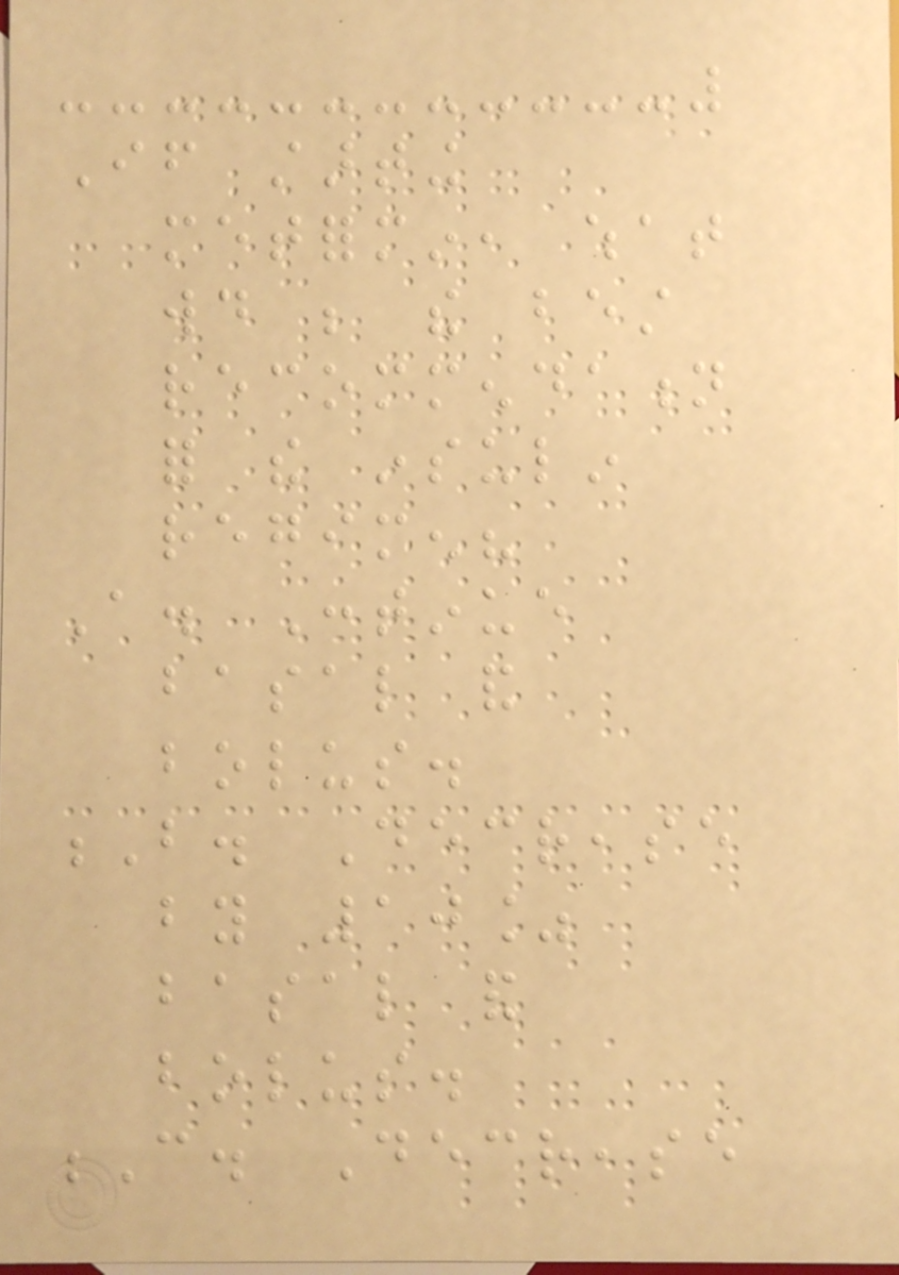If starting
metformin, what
would be the best
recommendation
for the insulin
regimen?
A. Continue
basal and
bolus.
B. Decrease
by 10%
basal and
bolus.
C. Decrease
